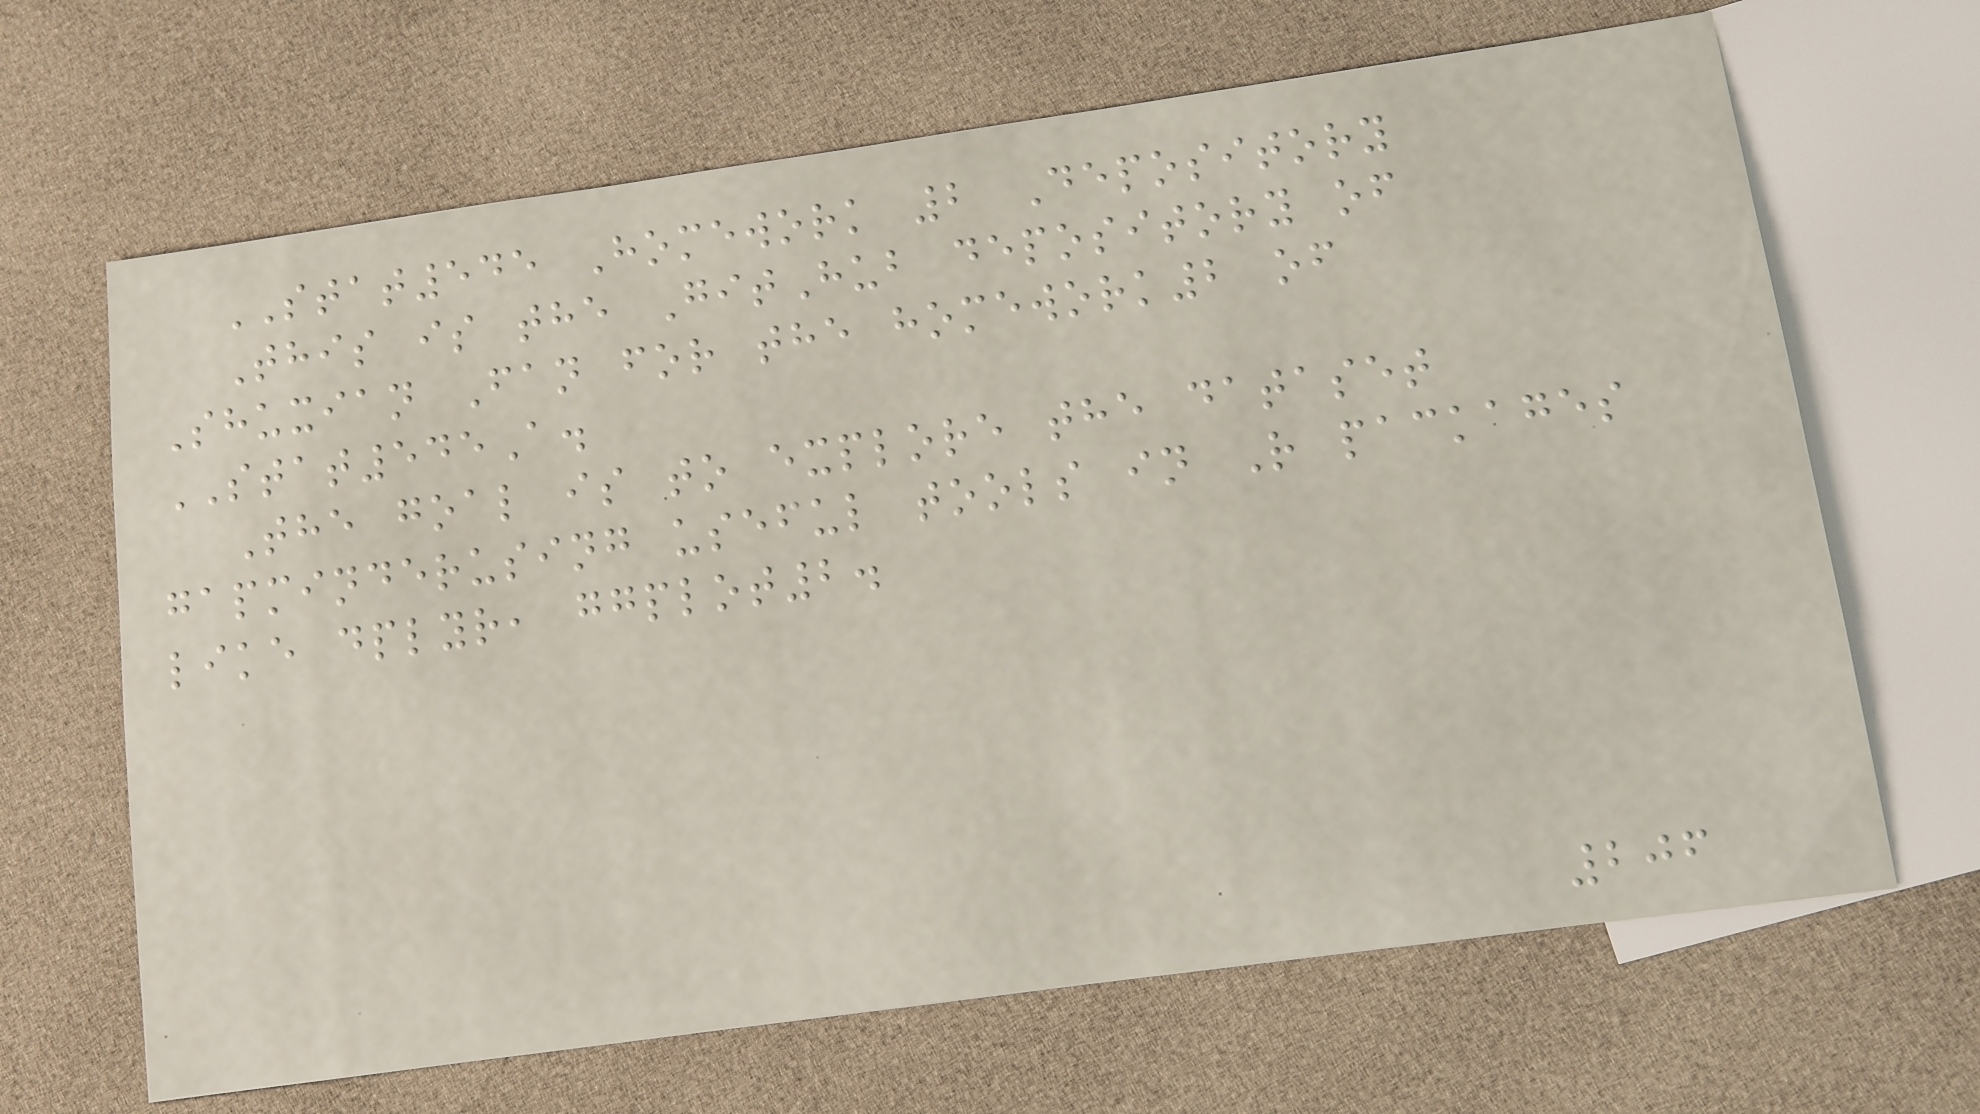STAT545 Homework 2 Depository
This is the GitHub depository of
Shuxian Fan for the homework2 of
STAT545A.
The goal is to explore the dataset
gapminderusing useful tools in R packages
like dplyr, ggplot2.
206
